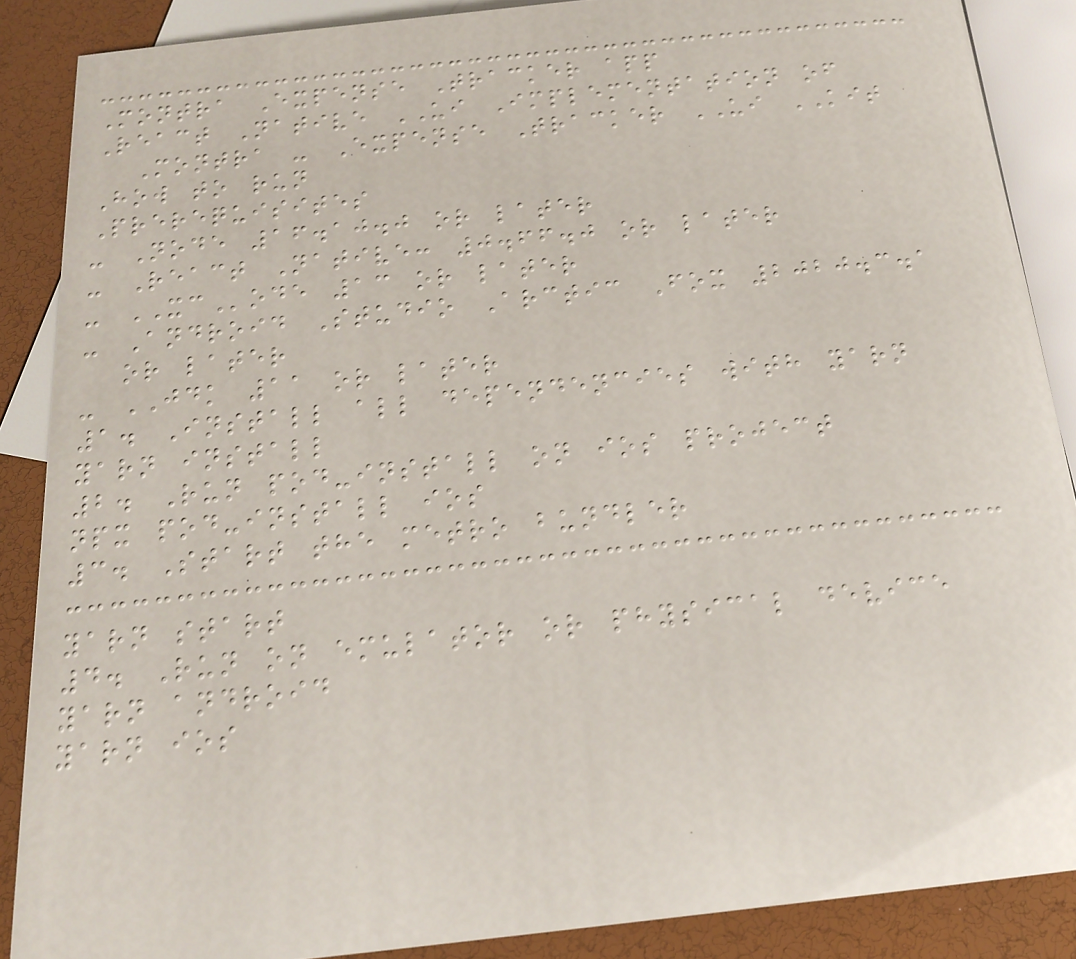Montra Expense Tracker app
React Native UI Implementation of
Montra - Expense Tracker UI KIT
How to run
Prerequisites
- Node 16.10.0 or later
- React Native: 0.66.0 or later
- XCode 13 or later
- Android Studio Arctic Fox 2020.3.1
or later
- JDK 11 or later
1. Install all dependencies with yarn
yarn install
2. Run pod-install on ios project
npx pod-install ios
3. Start the metro bundler
yarn start
4. Run on emulator or physical device
yarn android
yarn ios
